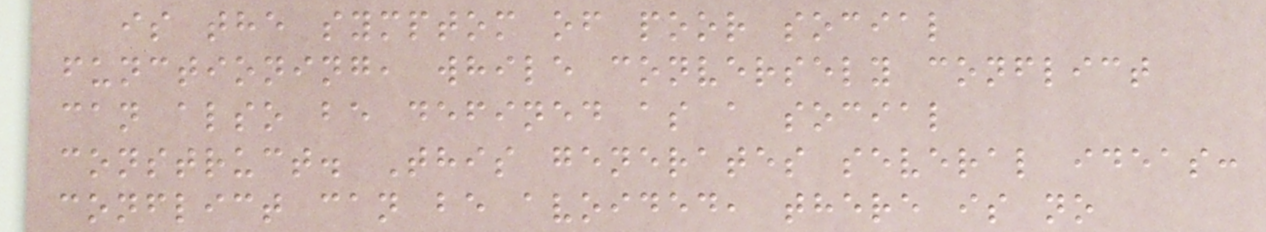is the symptom of poor social
functioning, while conversely conflict
can also be defined as a social
construct. This generates several ideas:
conflict can be avoided, there is no
